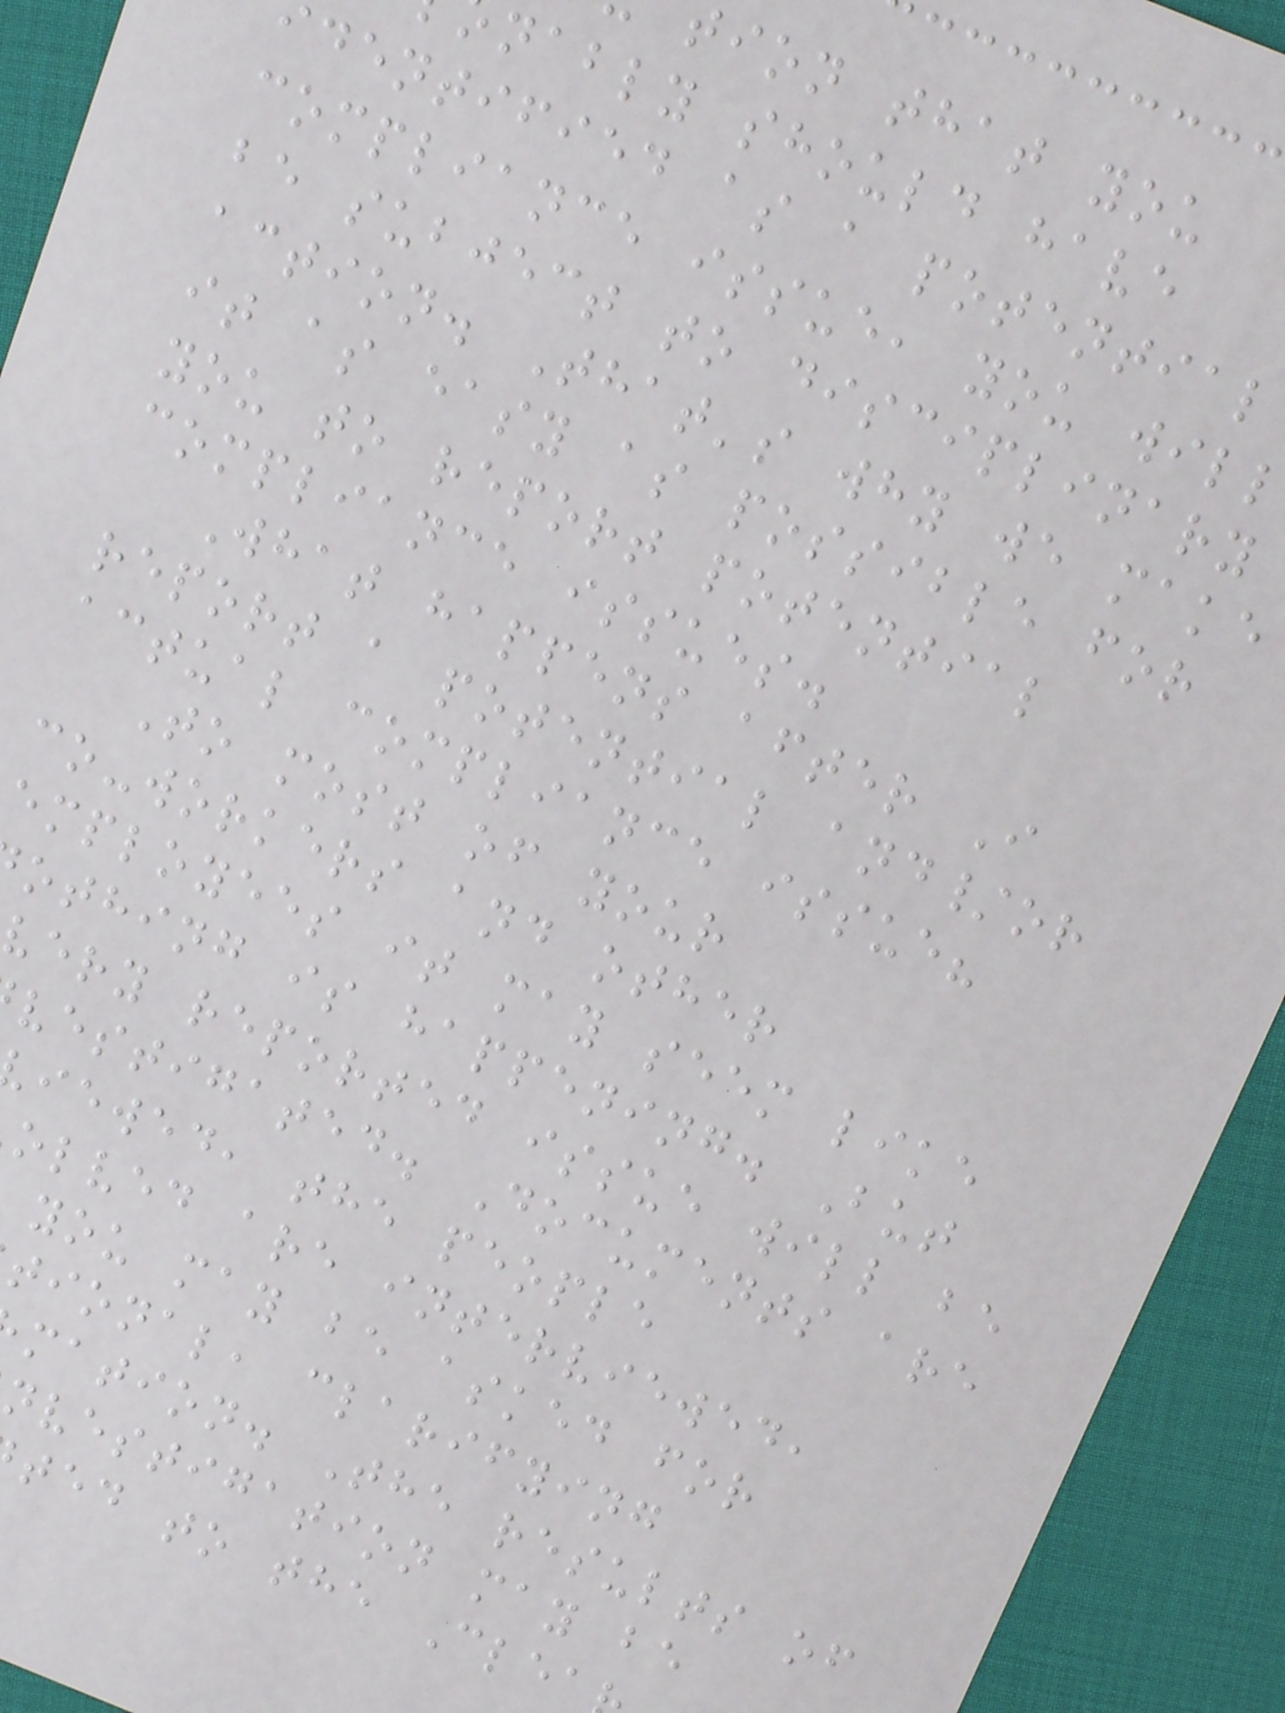tion that you
nably should have
dentified as a potential
compliance issue, you wil
be subject to disciplinary
action. That's why we make
it as easy as possible for
you to report potential
compliance issues.
What happens after I
report a potential and/or
actual compliance issue?
To most of your
co-workers and other
employees it may seem like
othing is happening. But
very reported issue will be
vestigated. Documents are
iewed, the people
olved are interviewed,
you may be asked for
tional, clarifying
mation. The results of
nvestigation may be
ted to the Clea
